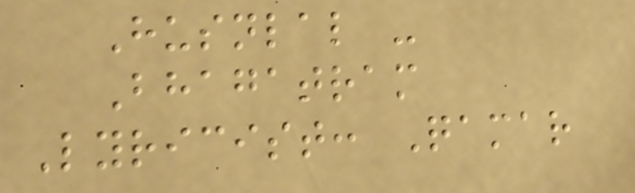Husnlal -
Bhagatram
Lyricist: Qamar
